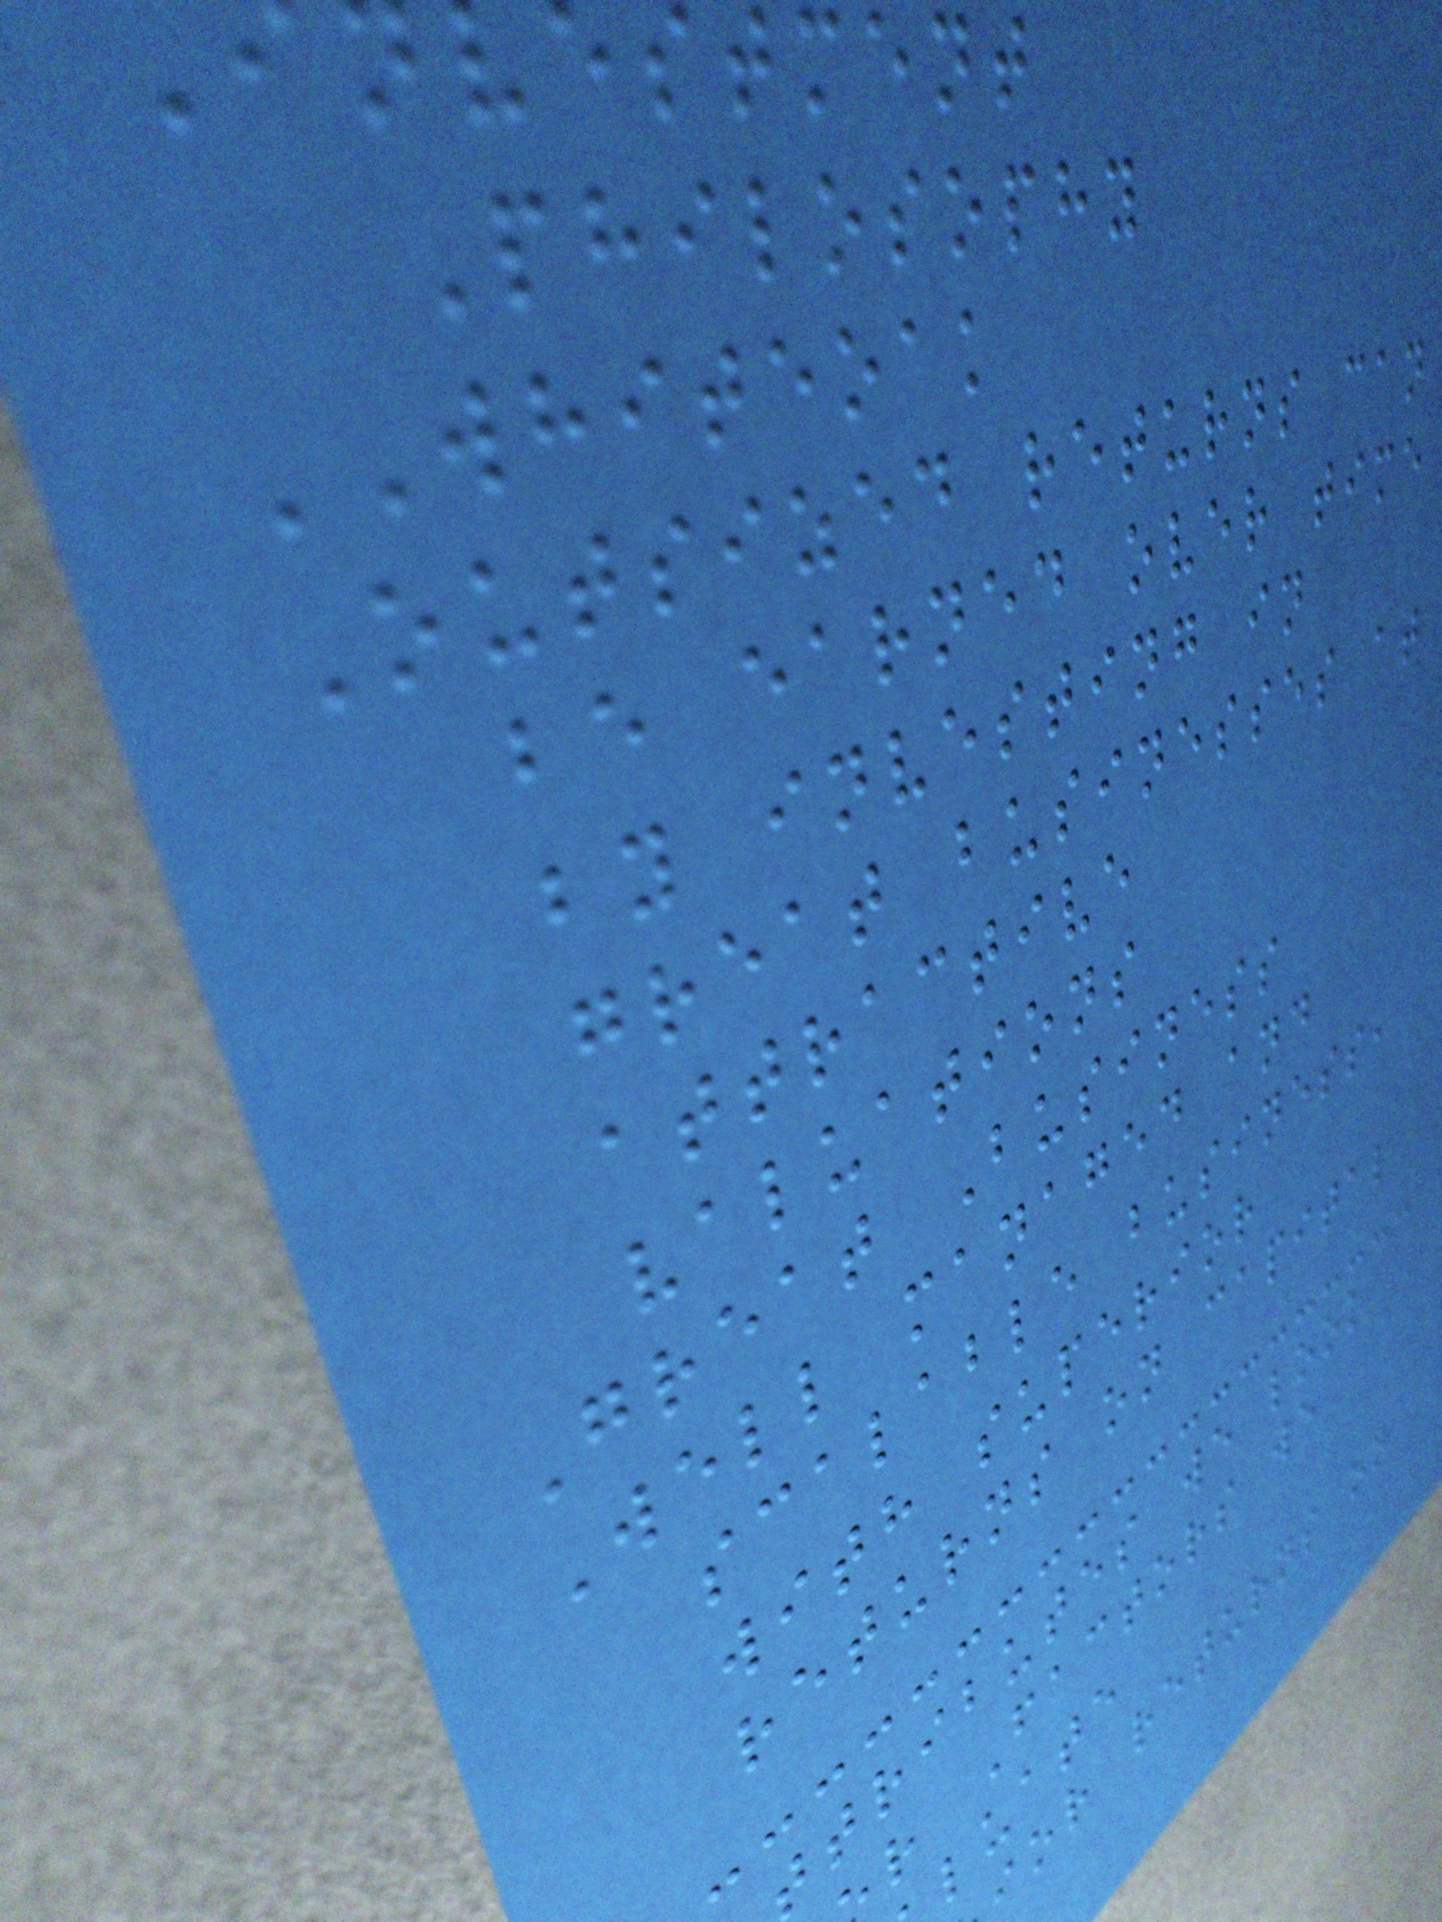vestment
Philosophy
WHITEOAK
Outsized returns can
be earned over time
by investing in
great businesses at
attractive
valuations
Great Business
Well managed and
scalable business,
with superior
returns on capital
tributes we look
r Factors we
luate
ior returns on
